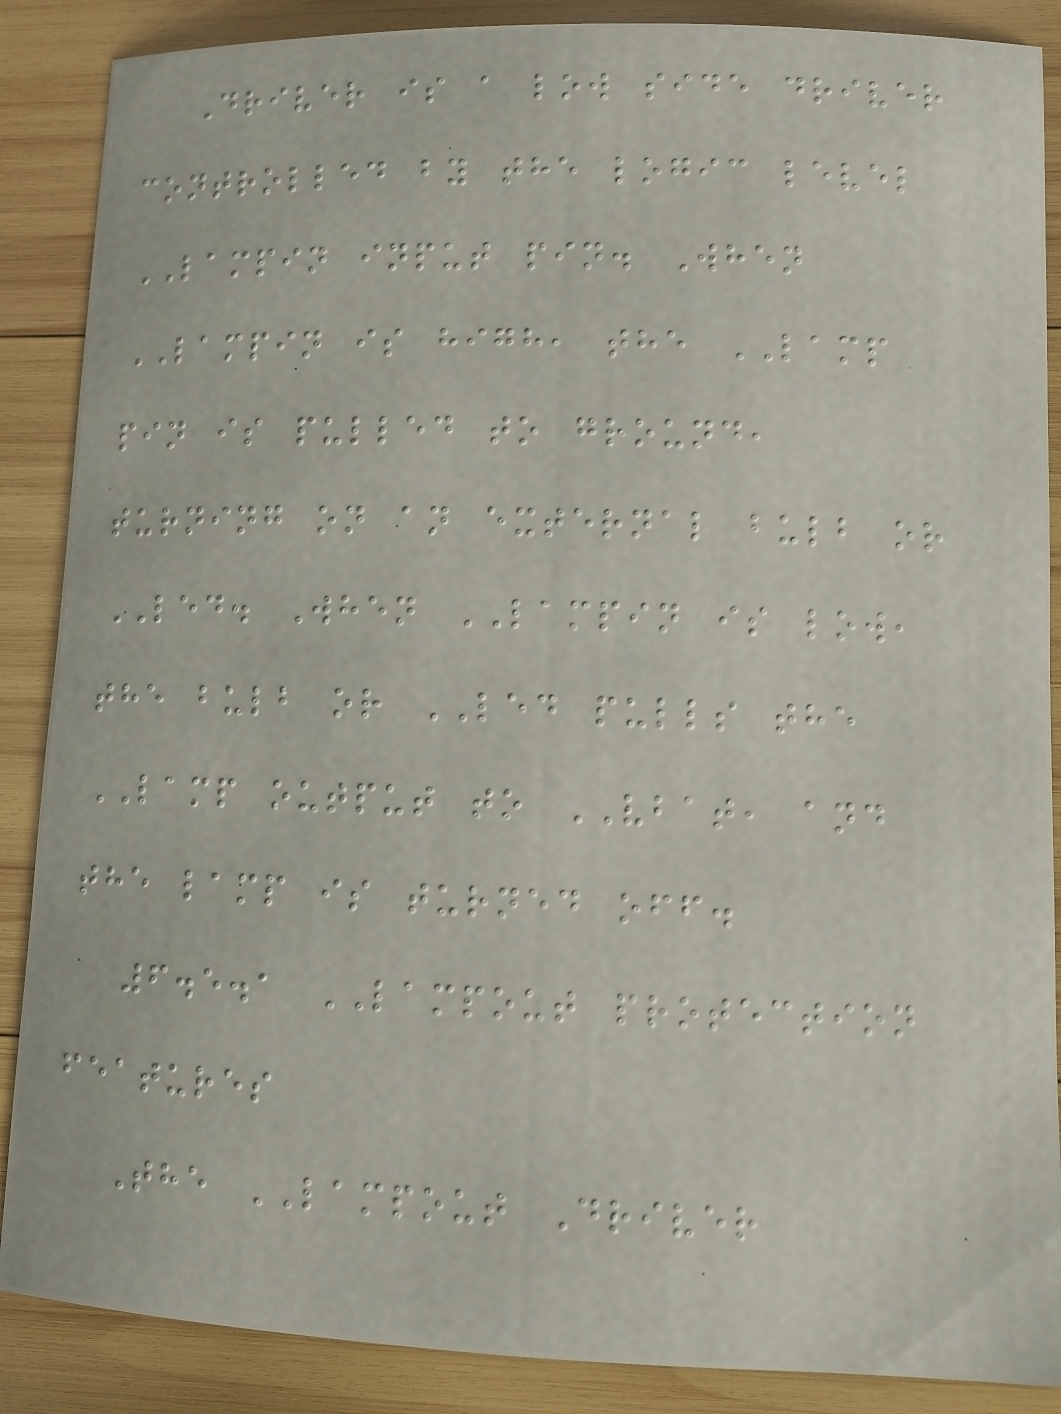Driver is a low side driver
controlled by the logic level
LAMPIN input pin. When
LAMPIN is high, the LAMP
pin is pulled to ground,
turning on an external bulb or
LED. When LAMPIN is low,
the bulb or LED pulls the
LAMP output to VBAT, and
the lamp is turned off.
6.5.1 LAMPOUT protection
features
The LAMPOUT Driver
